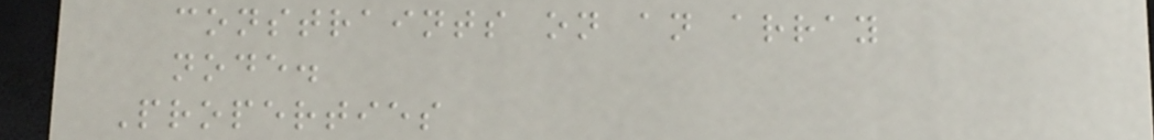constraints on an array
node.
Properties
